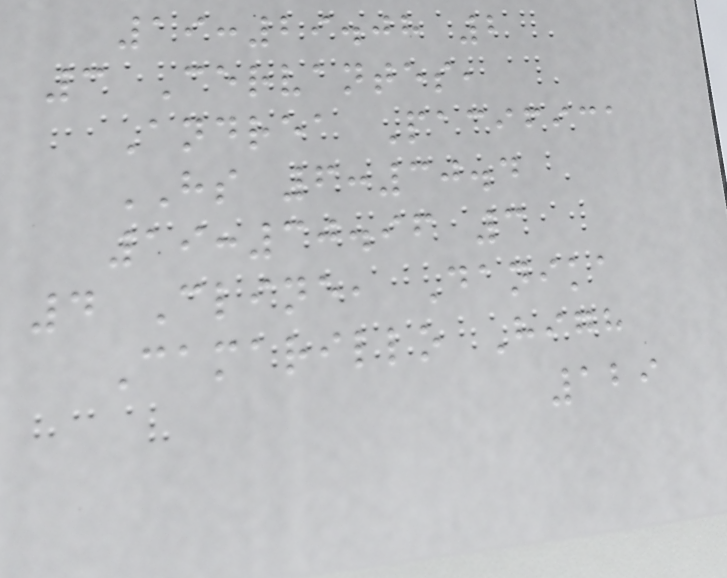19:29.08 2
3 Cervantes,
Andrea Pacifica
HS 6:30.4
19:30.96 3
4 Cline, Danika
Camarillo High
129
